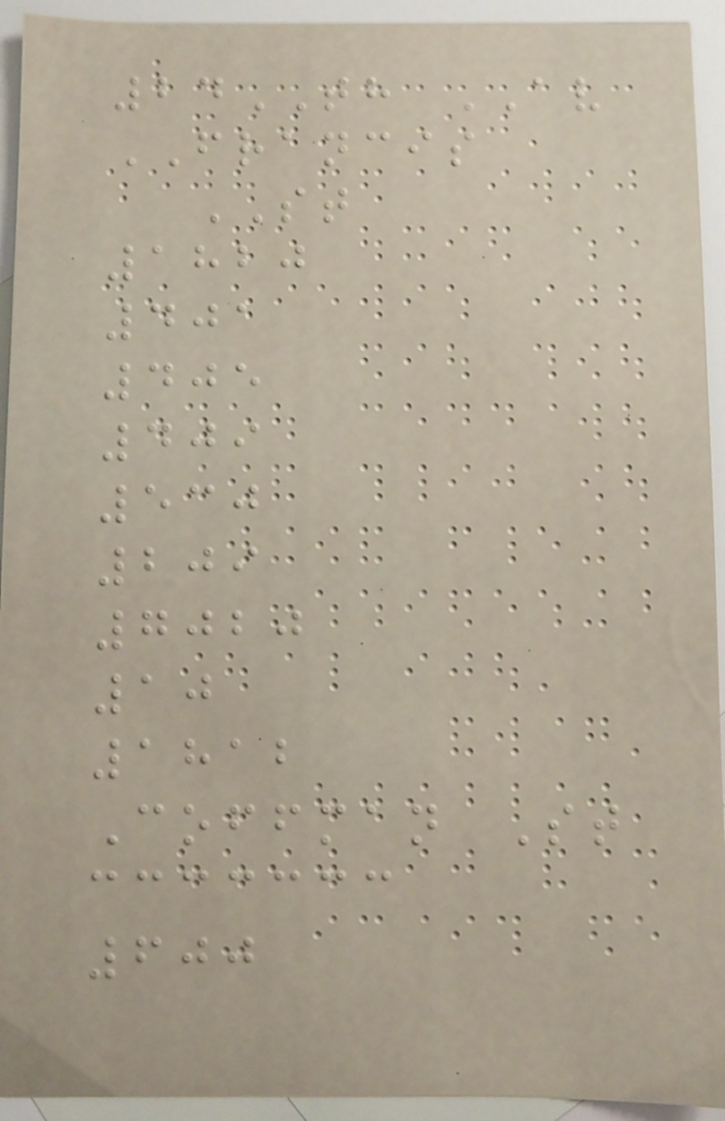24TH AV
FRANCIS
ST
1820
401
405
409
530
209
7020
10
1812
Coffman St
600
